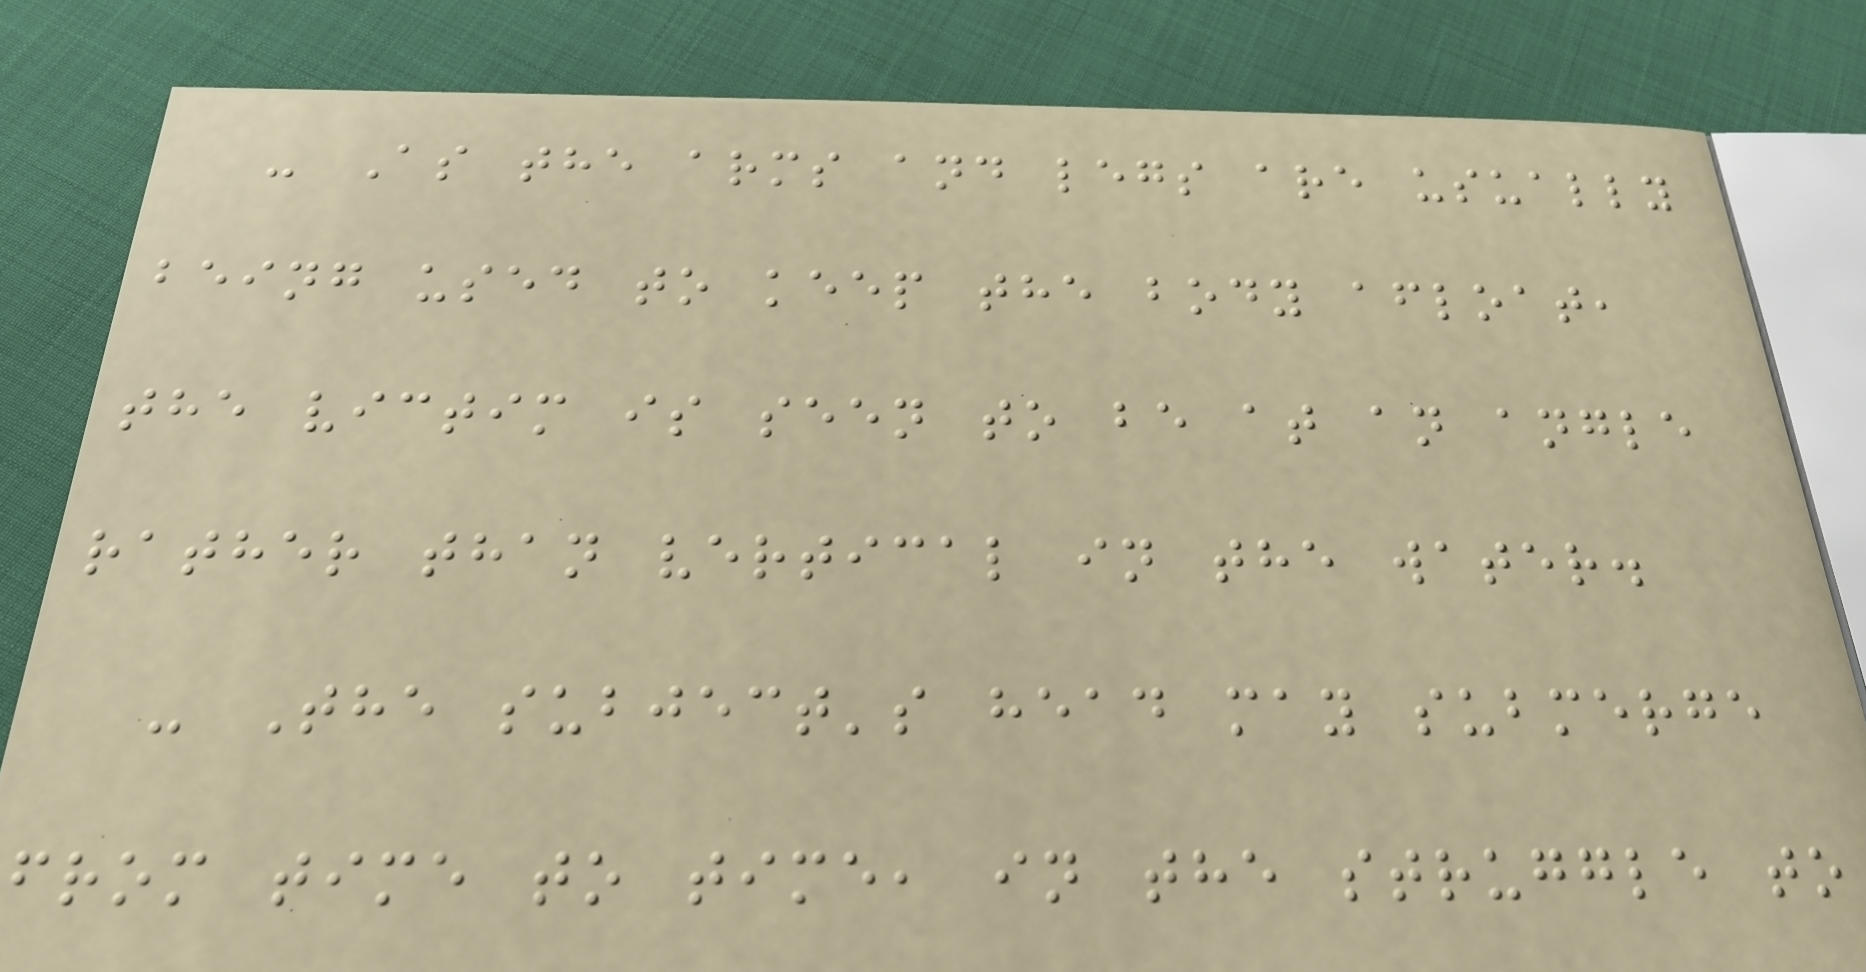- As the arms and legs are usually
being used to keep the body afloat,
the victim is seen to be at an angle
rather than vertical in the water.
- The subject's head may submerge
from time to time, in the struggle to
